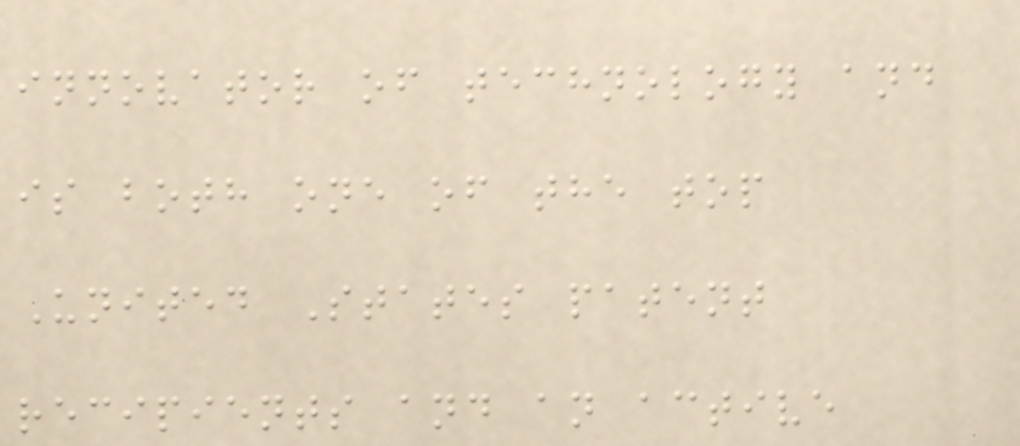innovator of technology and
is both one of the top
United States patent
recipients and an active
